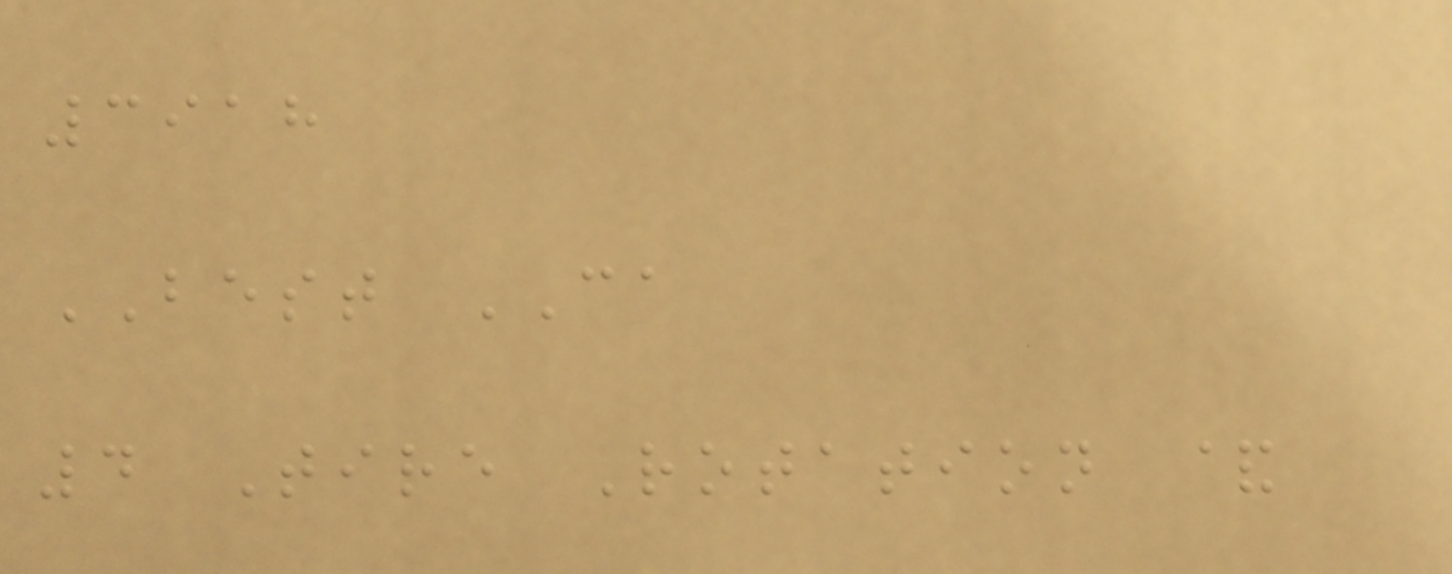3918
BEST CA
4 Tire Rotation &
